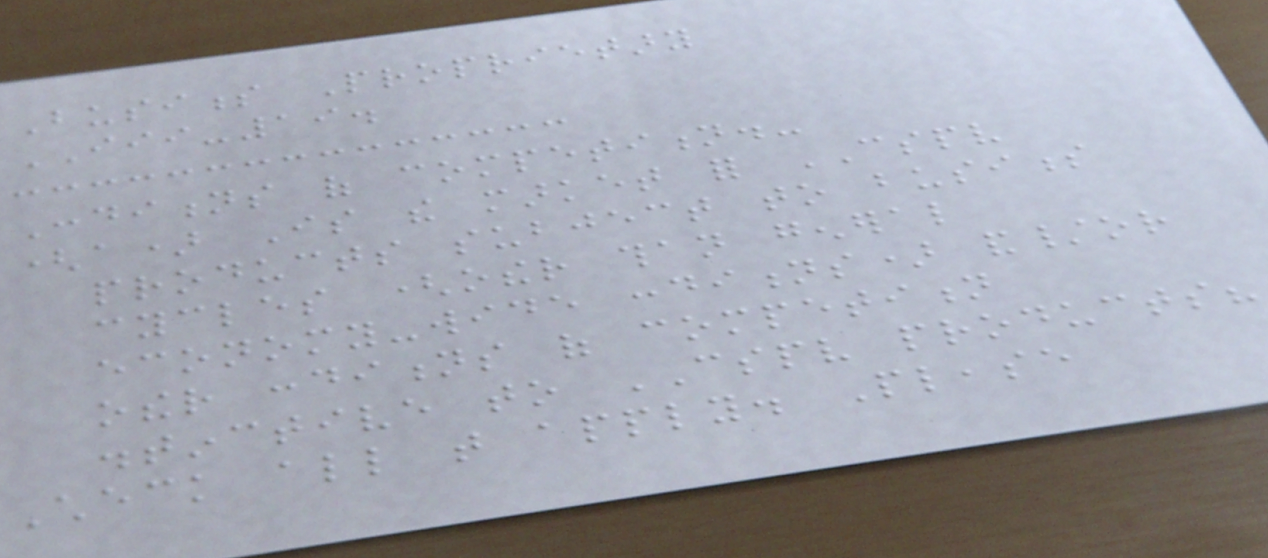Business Proprietary
III-19.
Conditions of competition.-
(a) Is the market for CSPV
products subject to business
cycles (other than general
economy-wide conditions) and/or
other conditions of competition
distinctive to CSPV products?
Check all that apply. Please
